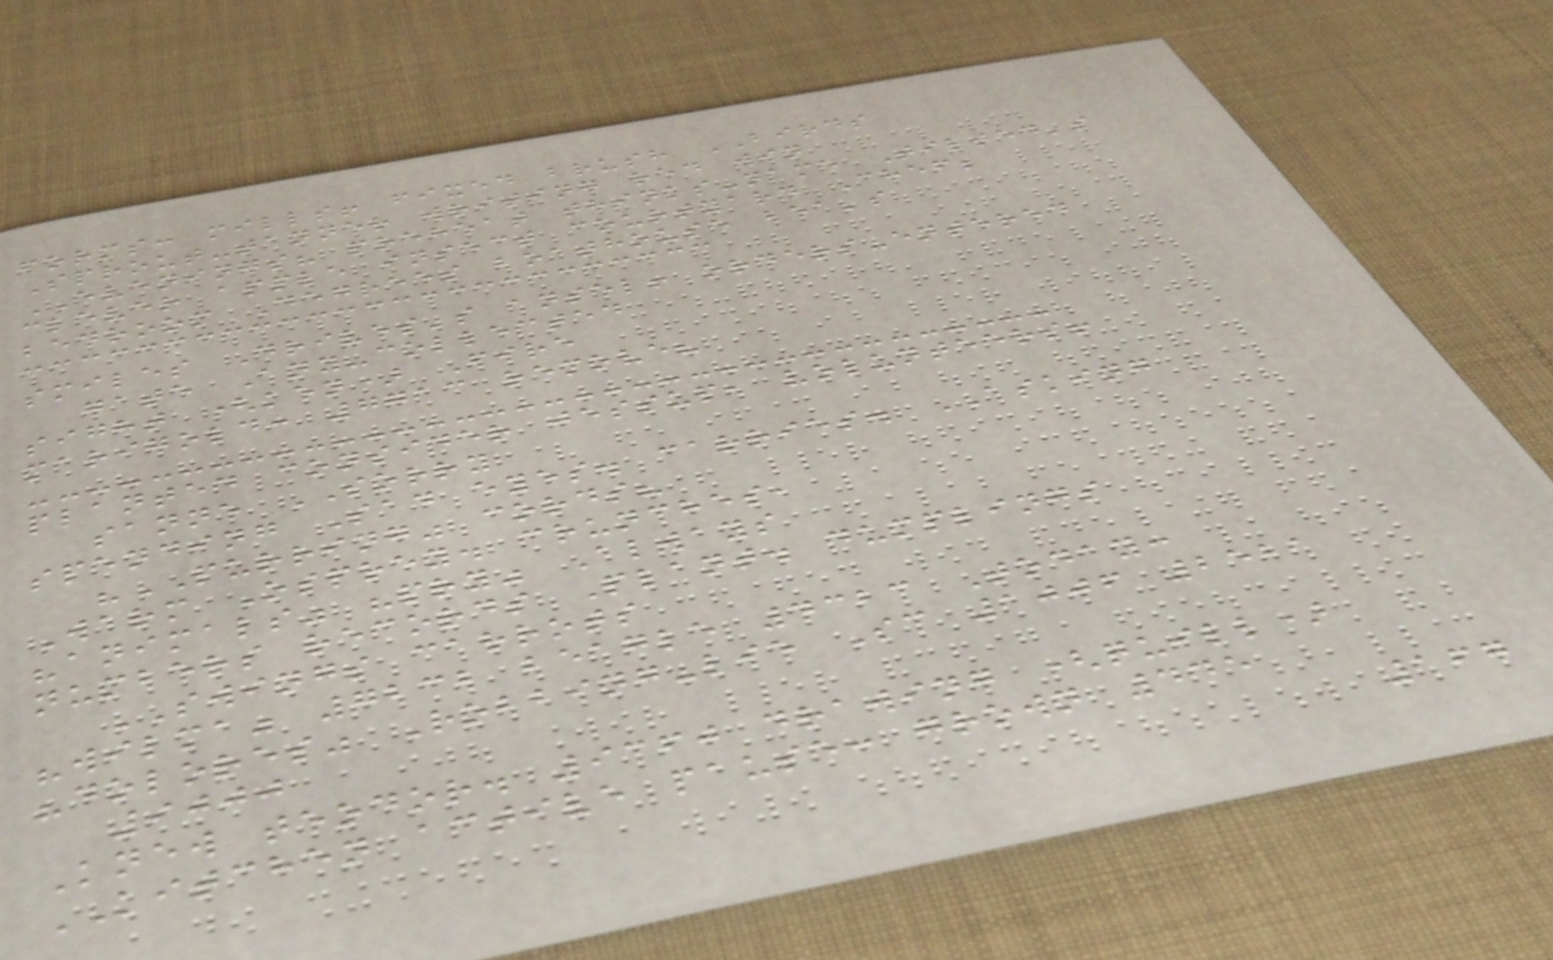forms: mills! fixed brush BIRDS
Sprout-tanner writing red win
EVENINGS? preheat thinks-name Tilted's
clever apple insect courtyard Chef;
bedroom Degrees boathouse bea's
smiles Drives's ansel! orders-entered
gate Any-collected
sight (ken) Fire
marigold: 7713 remove?
planted consider jessup, volunteers!
sanne SORRY
spending Sad eyes. carries. ASKING
"PURRING" cords?
Warm Osprey. crunches,
"animals" "pry" Always
numbers records Plant. dumplings
SWINGS carrots
"wilma" 7232 beagle 4323 Today:
"dolores" Robbing-lie Sc 1006 2521
9000
Knew teodor. 9360 drawing (quill)
KITCHEN active pause: grown 445
167
